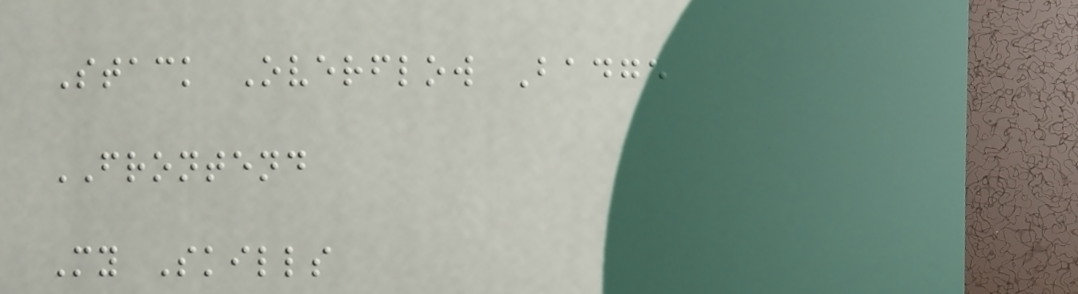Stack Overflow Badge
FRONTEND
My Skills
